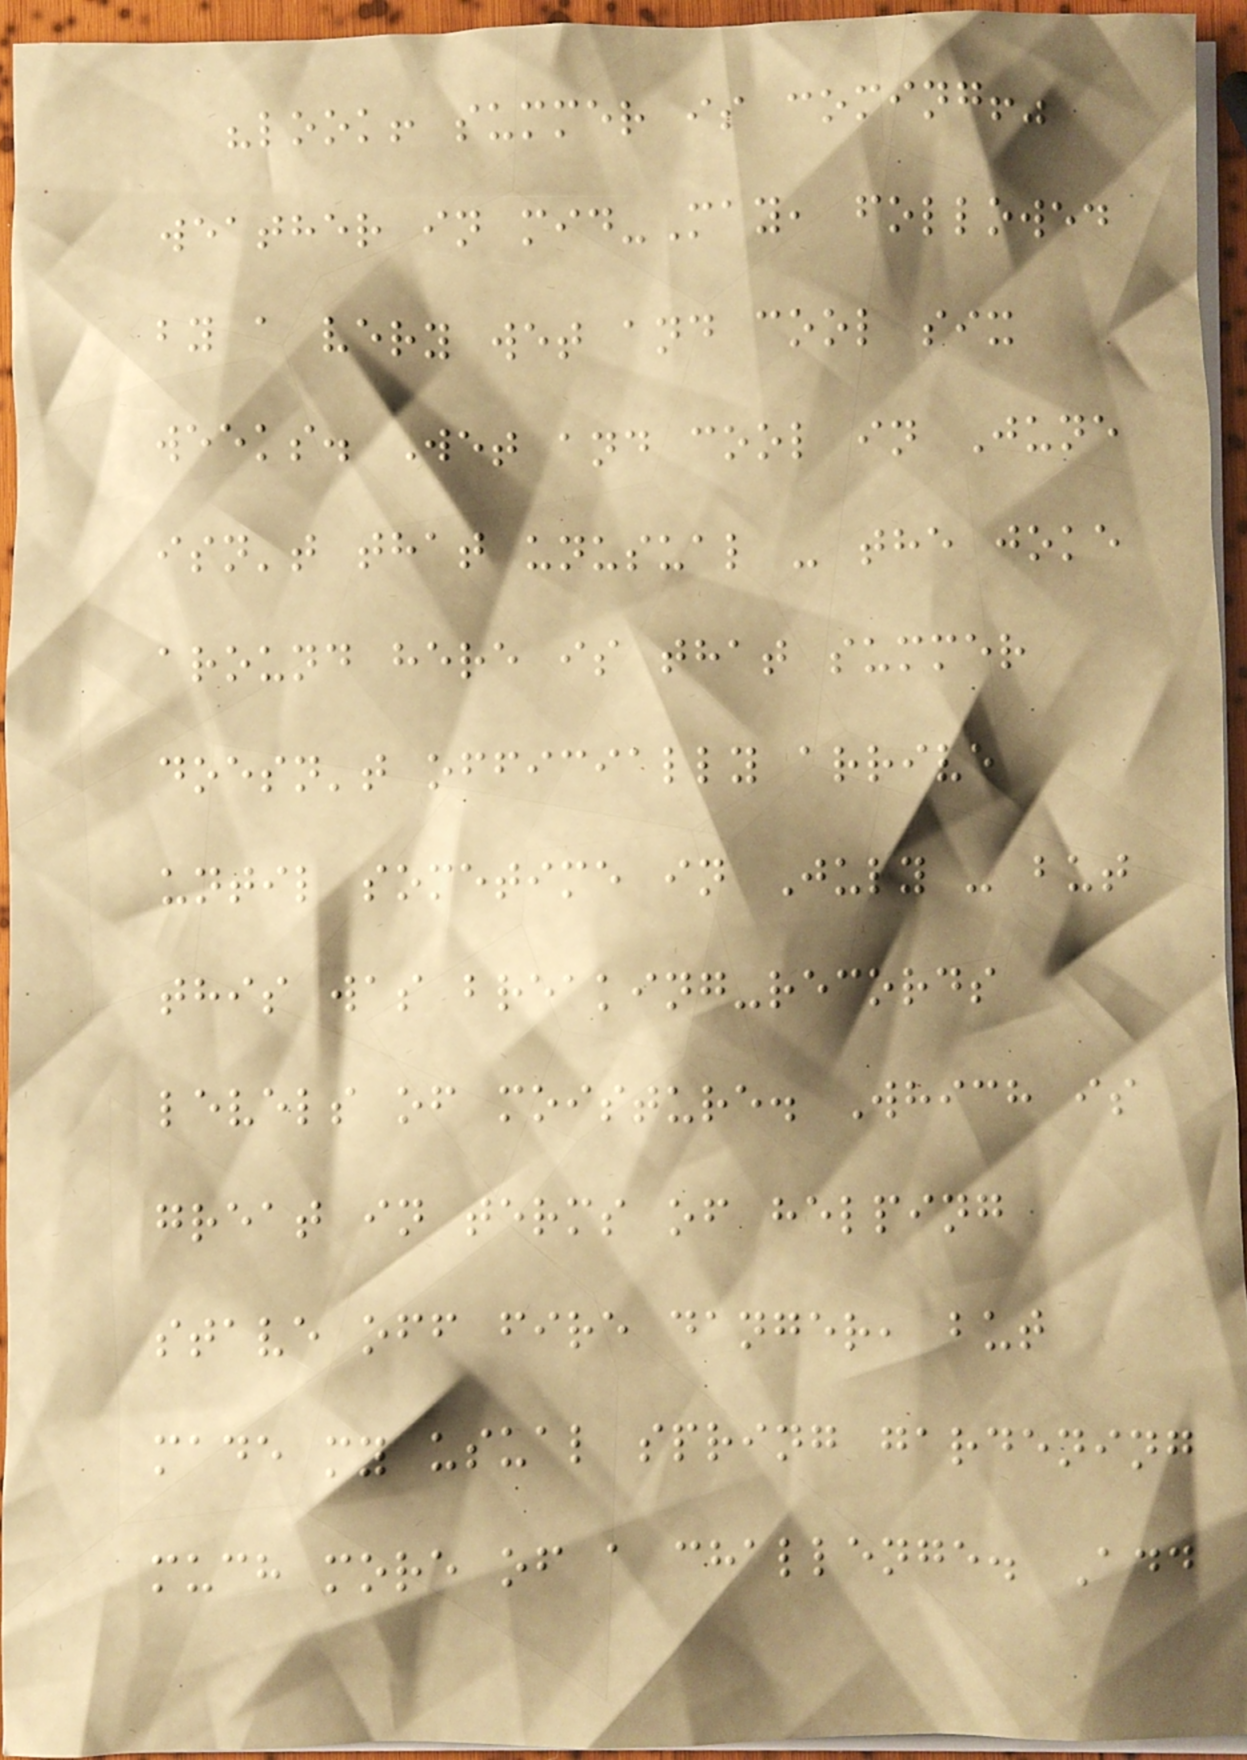"look! summer is coming!"
weather in mid-May, followed
by a very wet and cool six
weeks. Wet and cool in June
isn't that unusual - the joke
around here is that summer
doesn't officially arrive
until sometime in July - but
this was breaking-records
levels of moisture. Which is
great in terms of helping
stave off fire danger, but
made my usual spring gardening
much more of a challenge. Add
